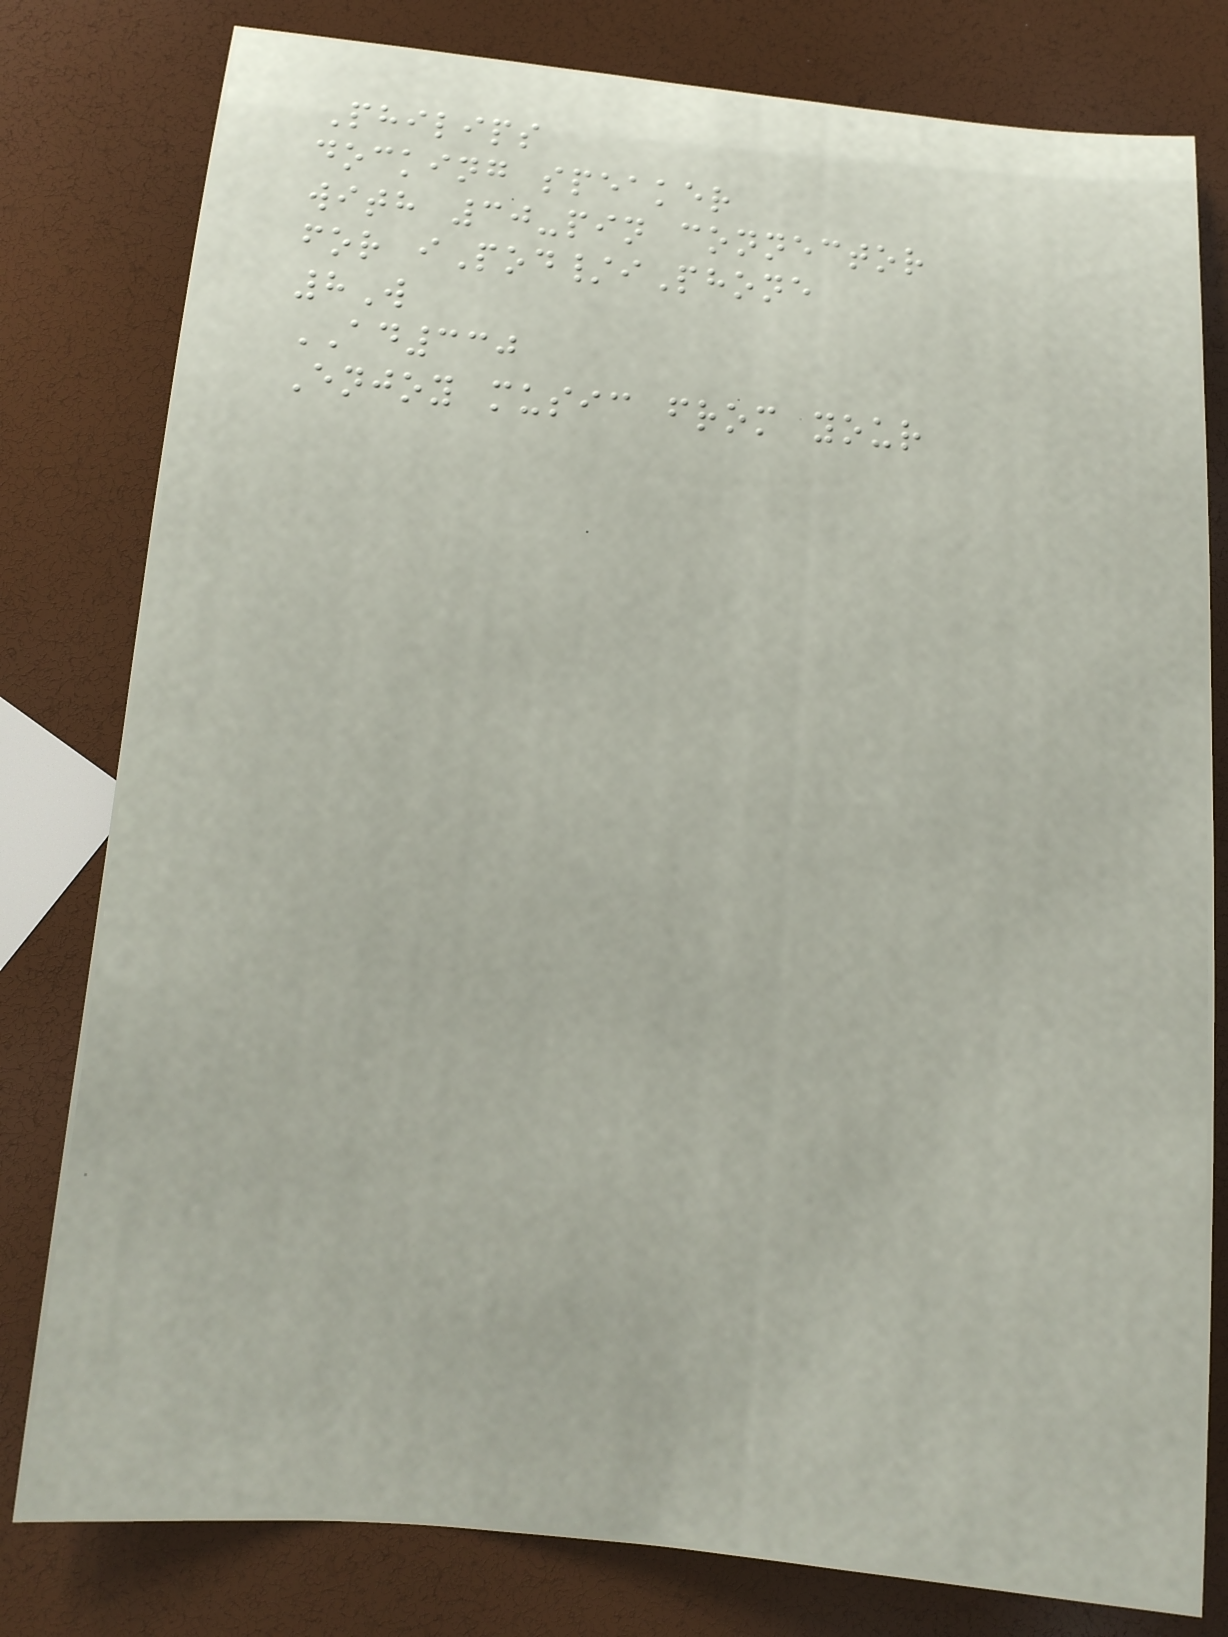Philips
docking speaker
with 30-pin connector
for iPod/iPhone
8W
AD330
Enjoy music from your
